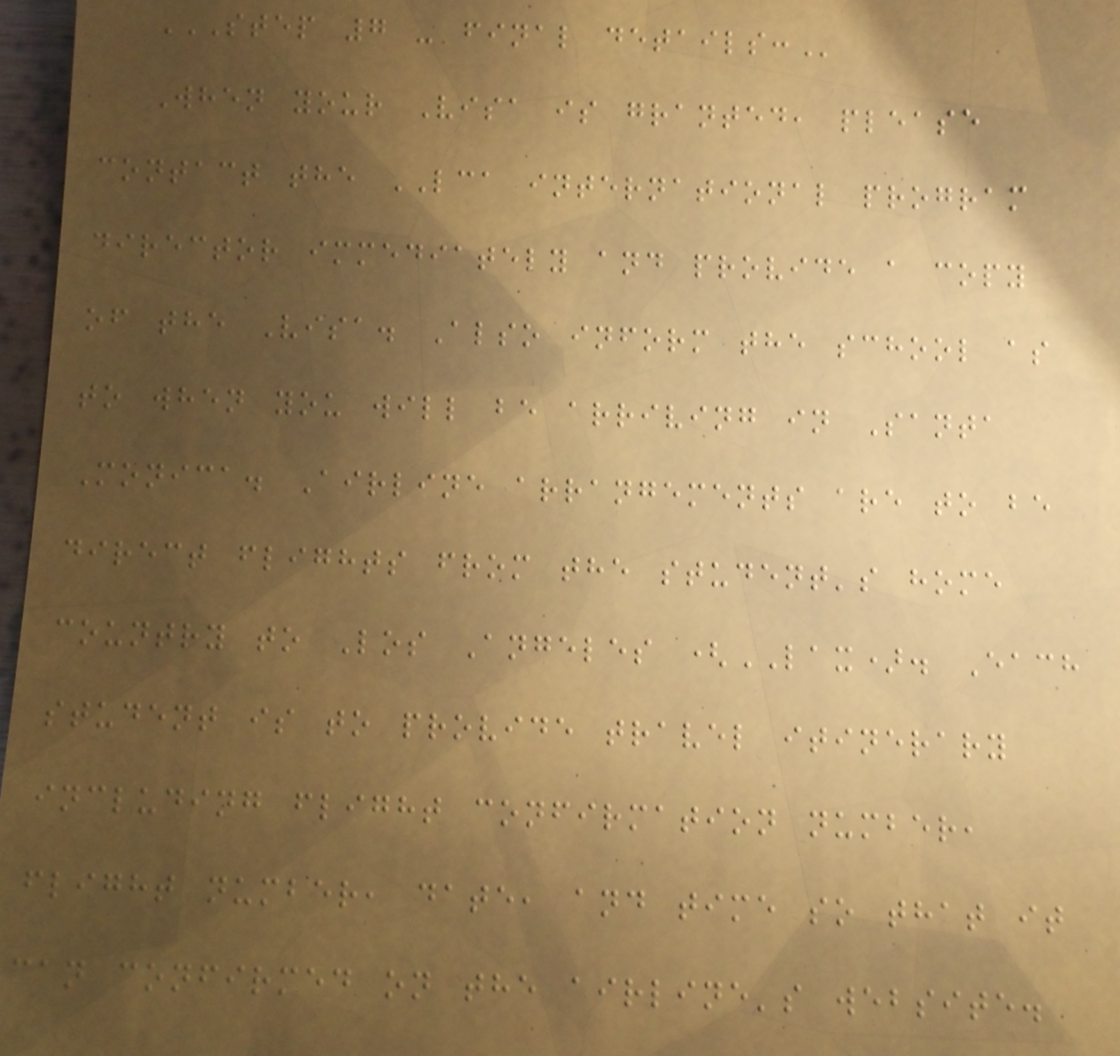STEP 7 - FINAL DETAILS:
When your Visa is granted, please
contact the LCA international program
director immediately and provide a copy
of the Visa. Also inform the school as
to when you will be arriving in Santa
Monica. Airline arrangements are to be
direct flights from the student's home
country to Los Angeles (LAX). Each
student is to provide travel itinerary
including flight confirmation number,
flight number, date, and time so that it
can confirmed on the airline's website.
